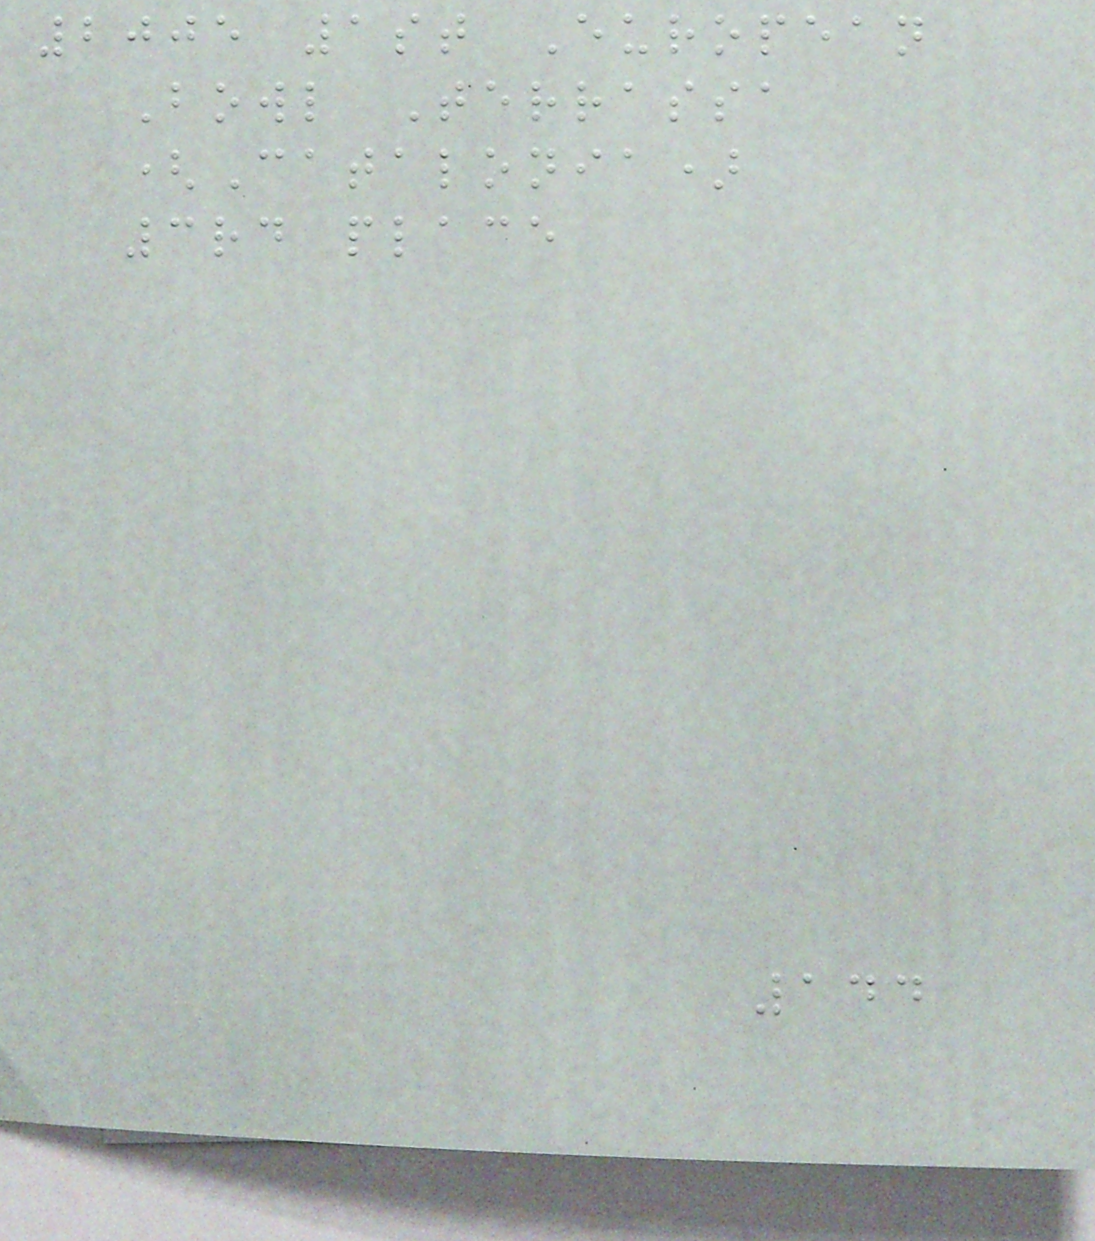2005 1st European
Bowl Terrassa
(Catalonia)
3rd place
144
